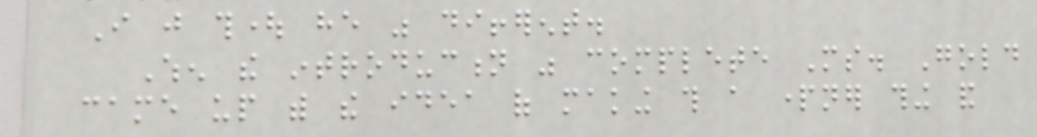I just thought he was different.
When the introduction was complete Ms. Gold
came up with the idea of making this a partner thing and
